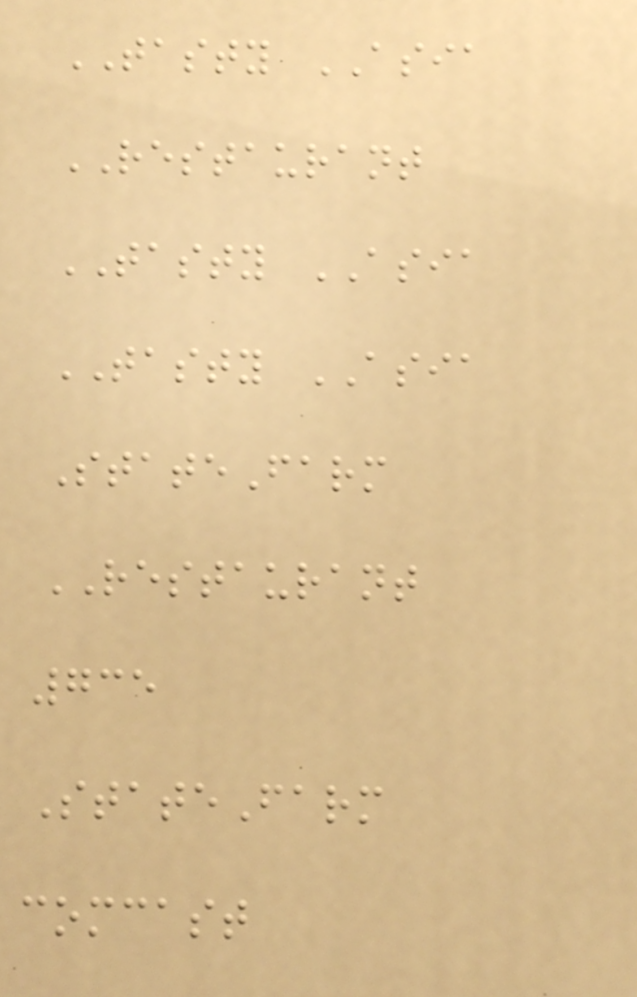TASTY ASIA
RESTAURANT
TASTY ASIA
TASTY ASIA
StateFarm
RESTAURANT
735
StateFarm
comcast
